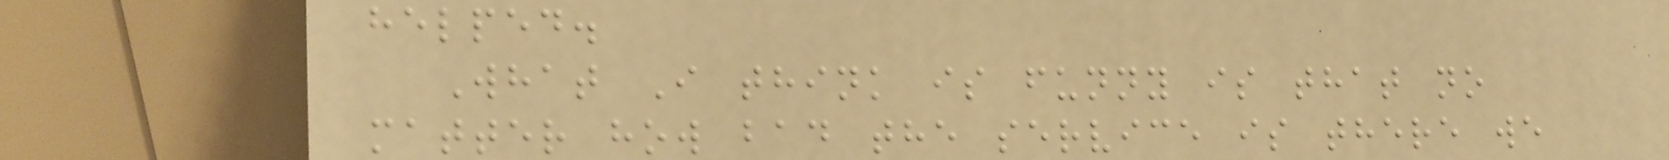helped.
What I think is funny is that no
matter how bad the service is there we
